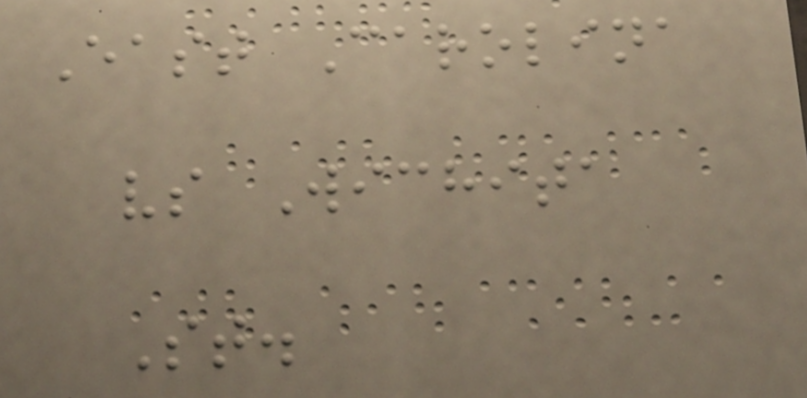East Carolina
vs Wichita
St.
